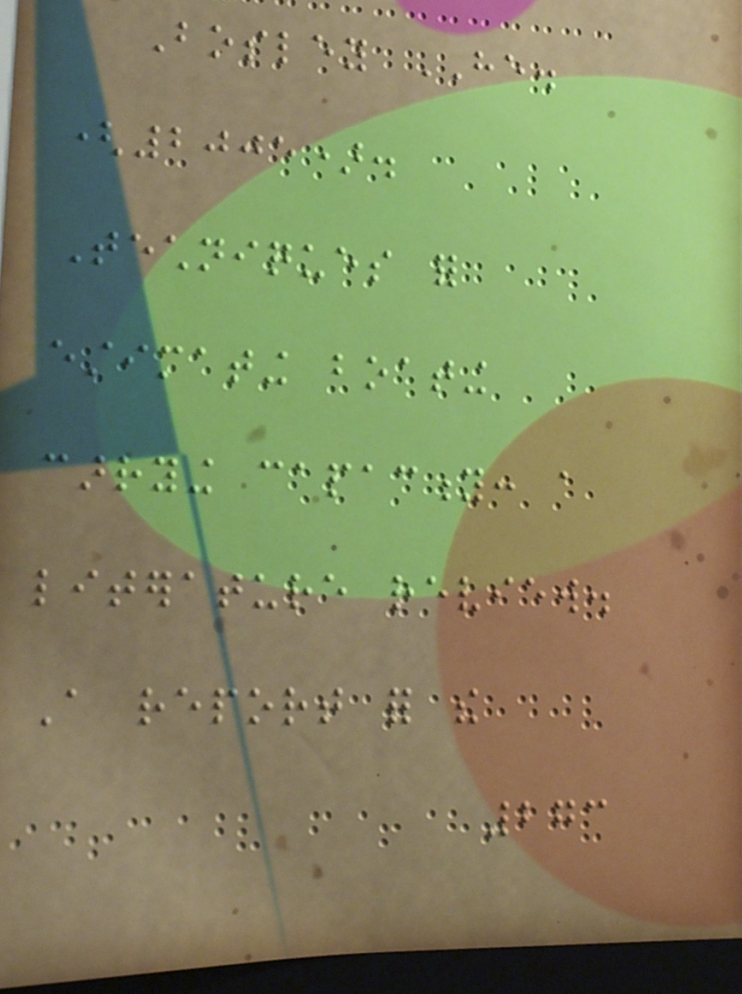Bosley HE.
(2005).
Techniques for
estimating boating
carrying capacity: a
literature review.
A report for the
273
